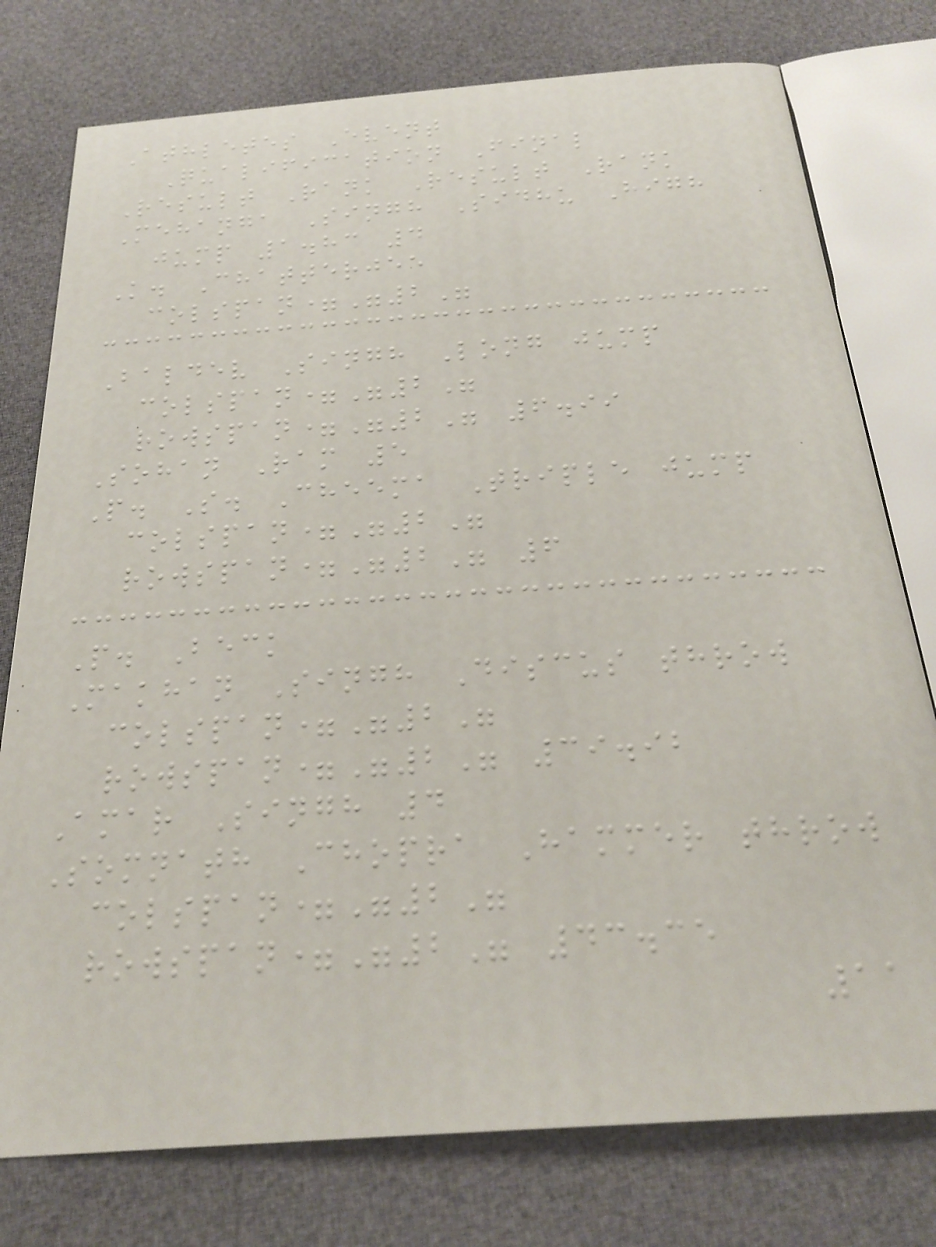Athletes Event
Qualification Final
Result Rank Result Rank
Mehanga Singh Sidhu High
jump 1.83 4
K. Chatterjee
colspan="2"
Baldev Singh Long jump
colspan="2"
rowspan="2" 6.99
Sohan Ram 5
P. S. Cheema Triple jump
colspan="2"
rowspan="2" 6
P. Beck
Makhan Singh Discus throw
colspan="2"
rowspan="2" 39.92
Amar Singh 4
Somnath Chopra Hammer throw
colspan="2"
rowspan="2" 43.35
11
